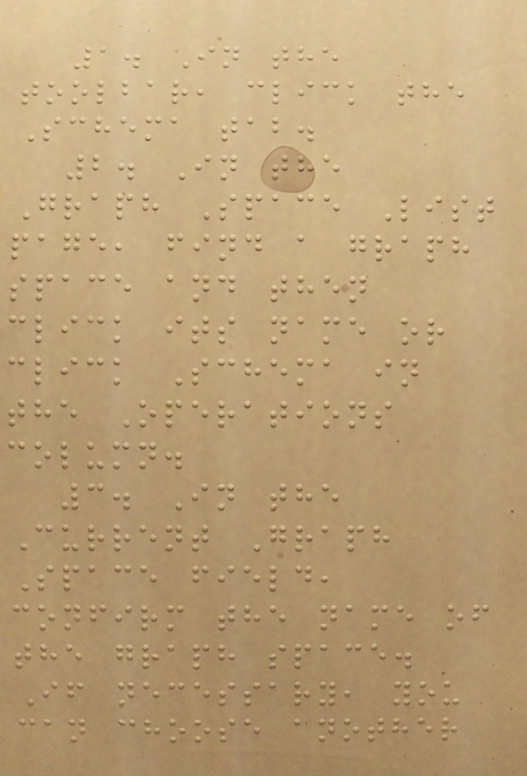1. In the
toolbar, click the
Schema tab.
2. In the
Graph Space List
page, find a graph
space and then
click its name or
click Schema in
the Operations
column.
3. In the
Current Graph
Space field,
confirm the name of
the graph space.
If necessary, you
can choose another
